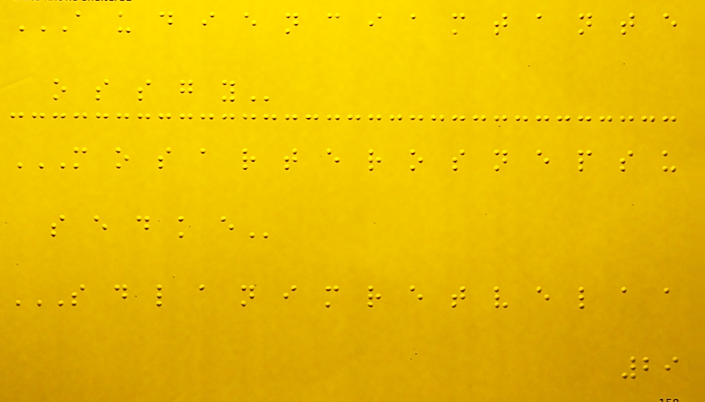A U D I E N C I A M T A N T E
O S S G Y
M O S A R T E R O S N E P S U
S E D K E
S D L A N I M R E T V E L A A
29
